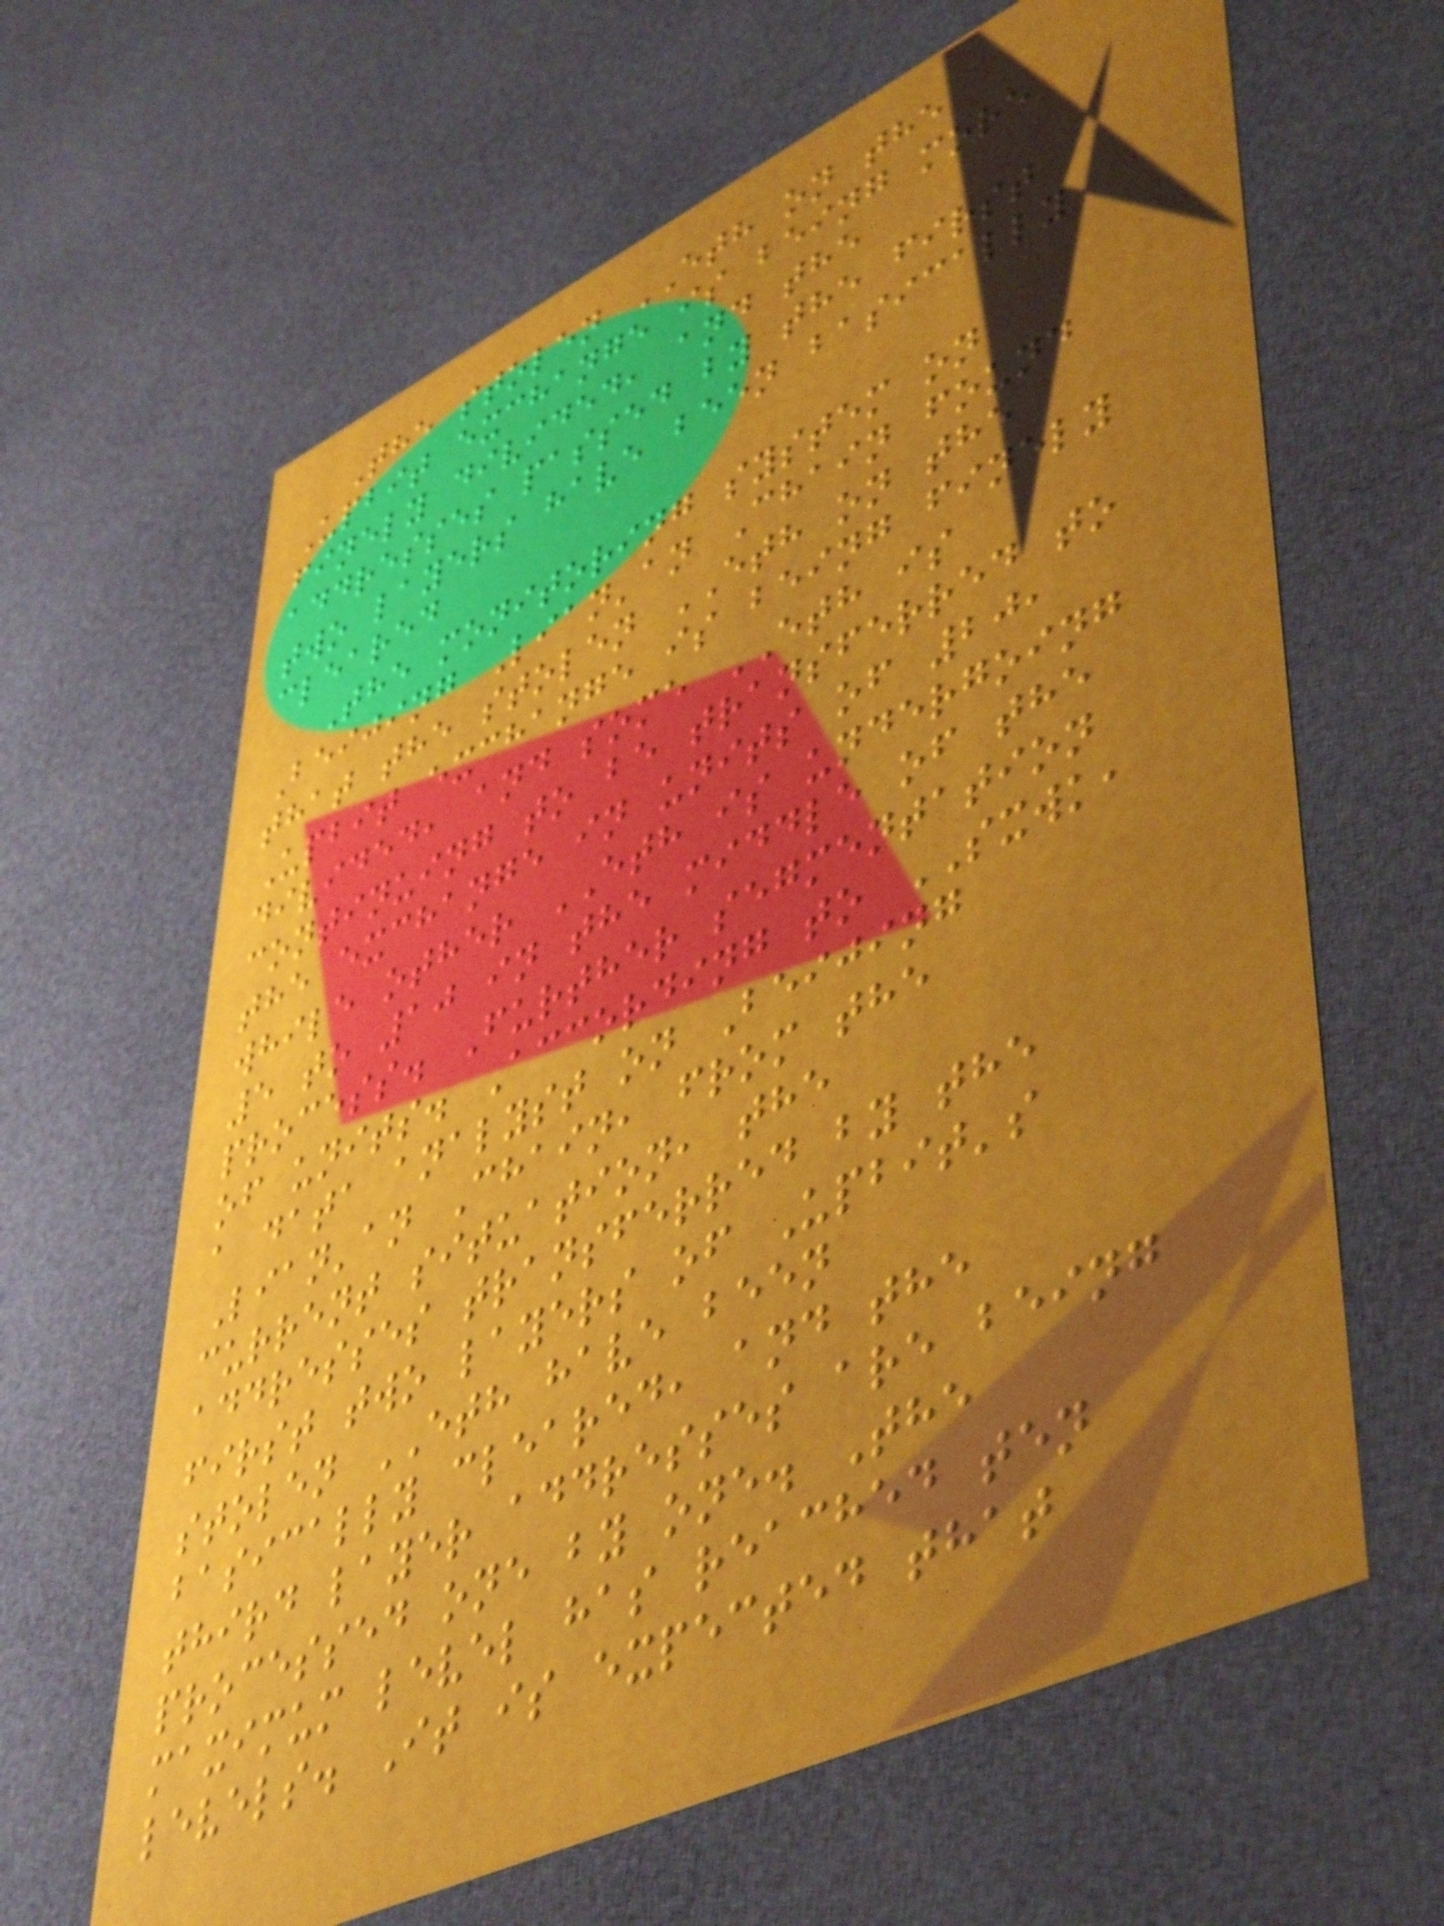The stolen ETH on the
Upbit exchange is being more
finely divided, and the
addresses passed by the first
two layers have been basically
cleared
The monitoring system on
Beijing Lian'an Chain found
that the stolen ETH on the
Upbit exchange is being finely
divided, and some ETH is
continuing to be transferred to
the exchange in units of 20,
while other ETH is undergoing
5 to 10 in the middle of the
process. Further segmentation
of units. According to SXWK,
a data analyst on Beijing
Lian'an Chain, from the
current situation, the
addresses transferred by the
first two layers of Upbit's
stolen ETH have been
basically cleared, and the
third layer addresses are being
processed one by one. The
maximum level has reached ten
levels. It is expected that
